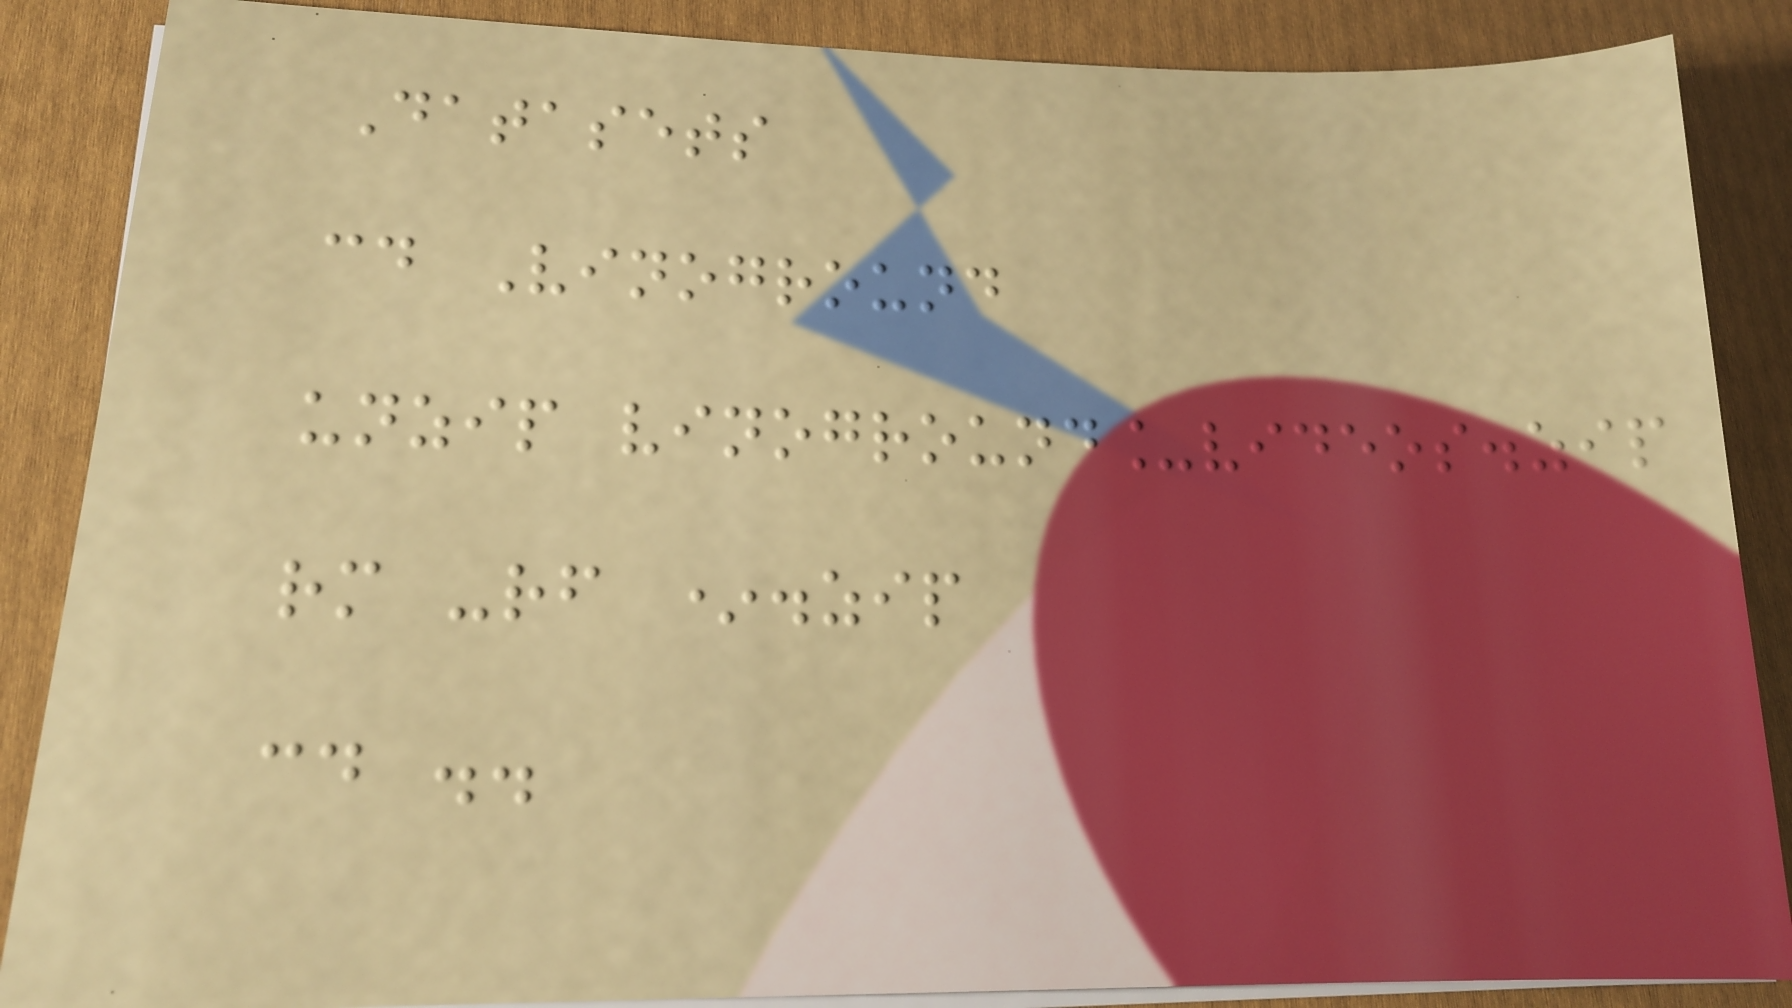Datasets
cd Vinoground
unzip vinoground_videos.zip
rm -rf *.zip
cd ..
